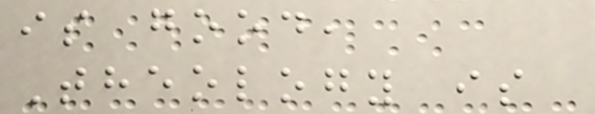is good,
Theology is
